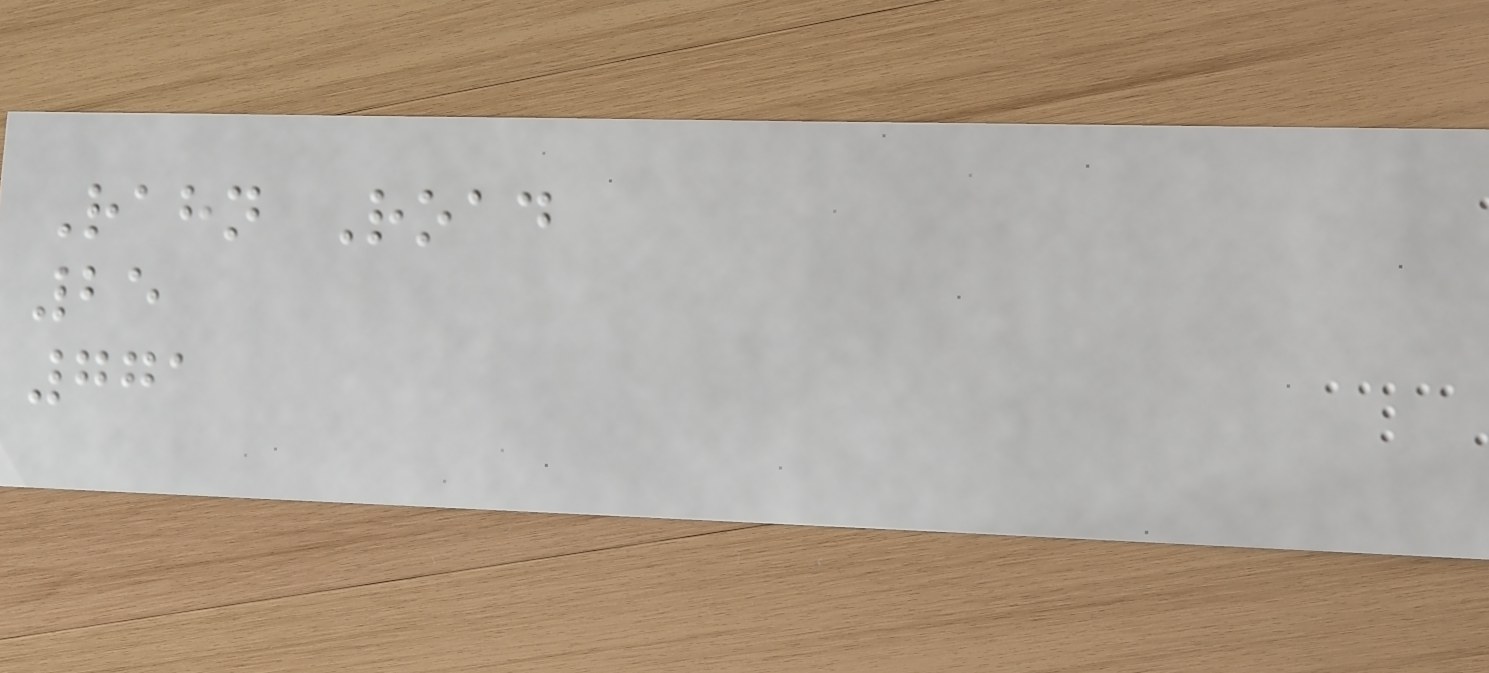Rahn Road
25
771
